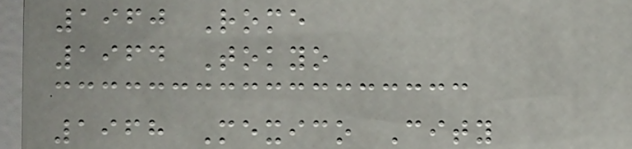1960 Rome
1964 Tokyo
1968 Mexico City
